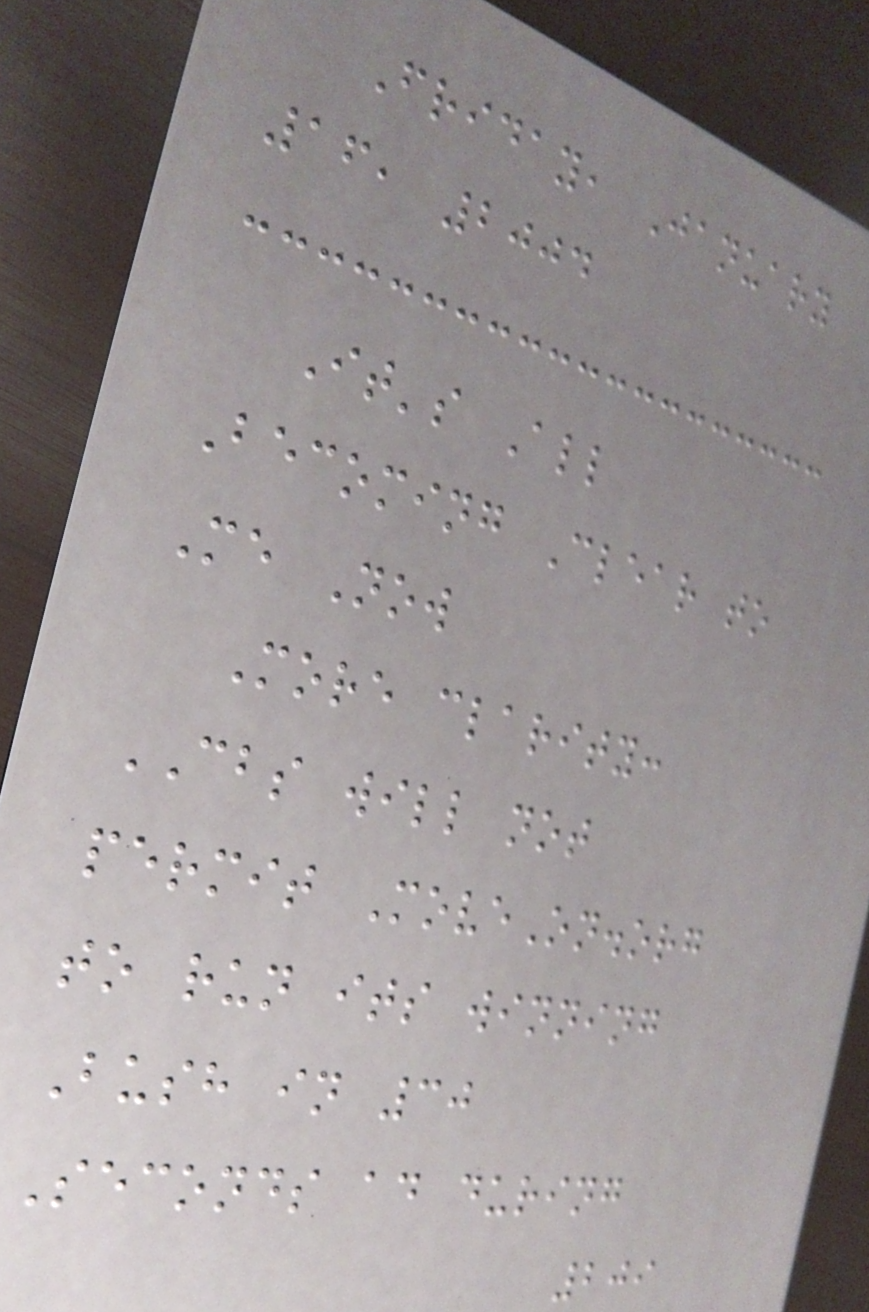Friday, January
16, 2004
It's All
Becoming Clear to
Me Now
More clarity:
CBS will not
permit MoveOn.org
to run its winning
Bush in 30
Seconds ad during
209
